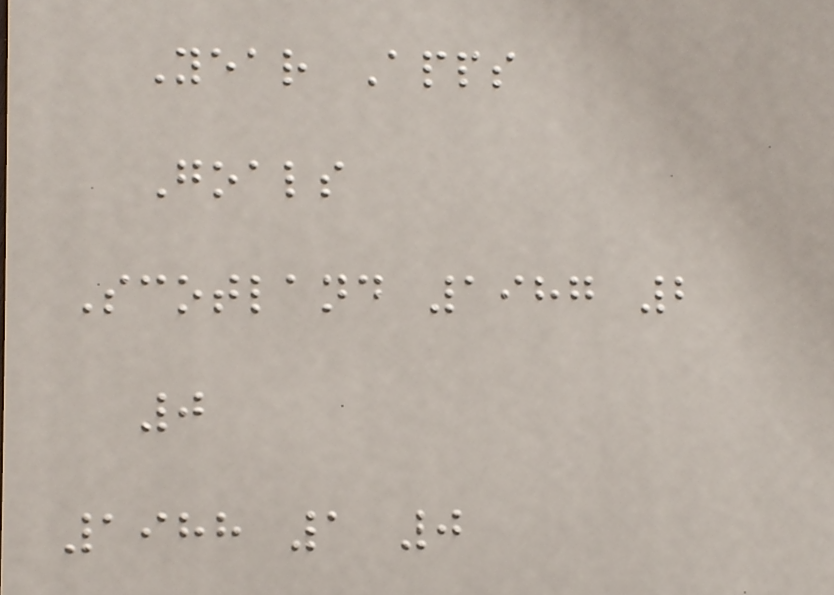Year Apps
Goals
Scotland 1987 2
0
1988 1 0
